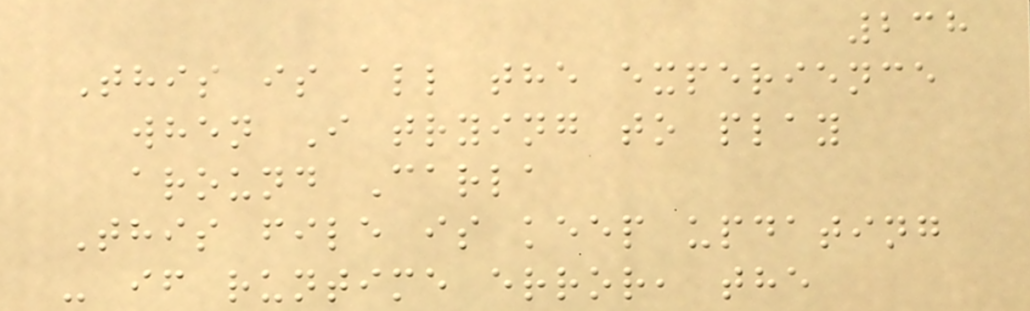238
This is all the experience
when I trying to play
around Carla
This file is keep updating
- if runtime error, the
